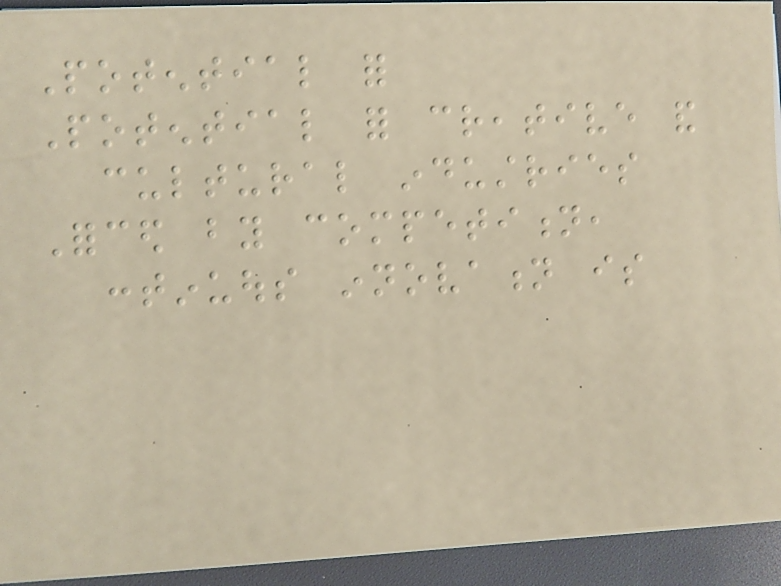Potential for
Potential for creative and
cultural industries
Forced by competition,
continuous innovation is
